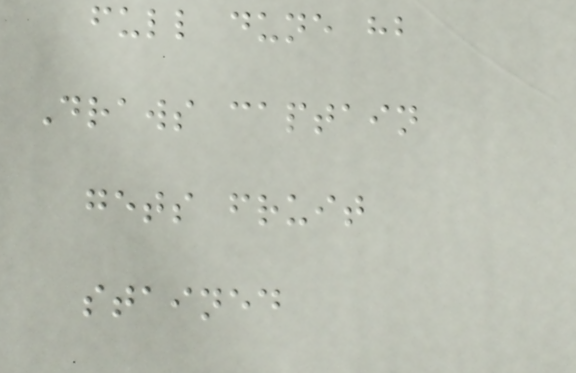full dune hb
Draws captain
gets fruit
stained
